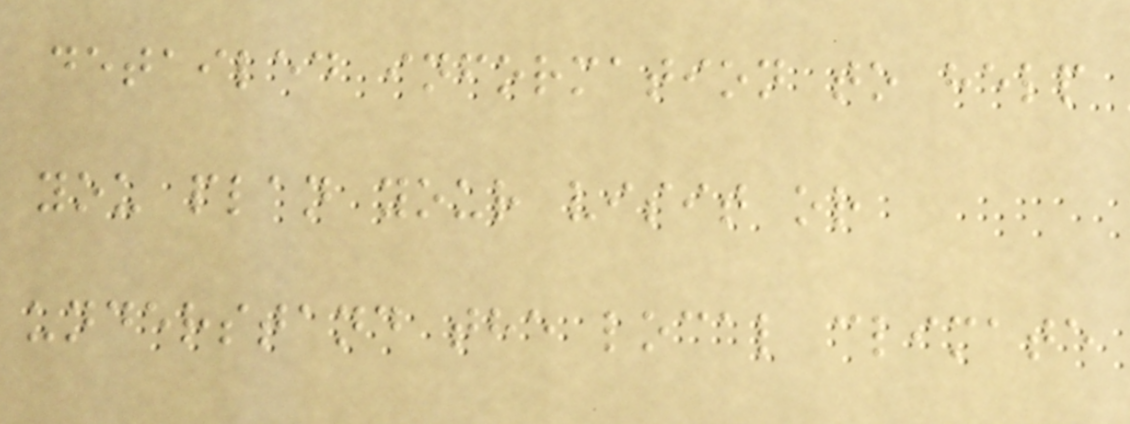detailed information to help
you plan your visit or
understand the local climate
